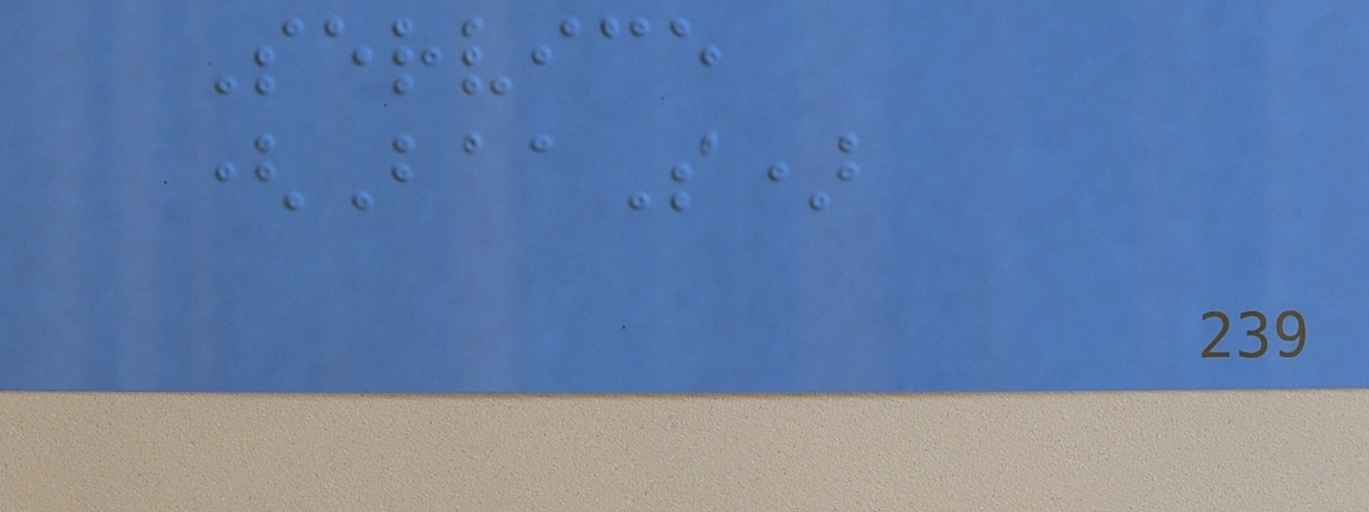Service
(BaaS)
